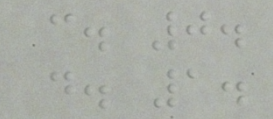c. 0.
d. 1.
